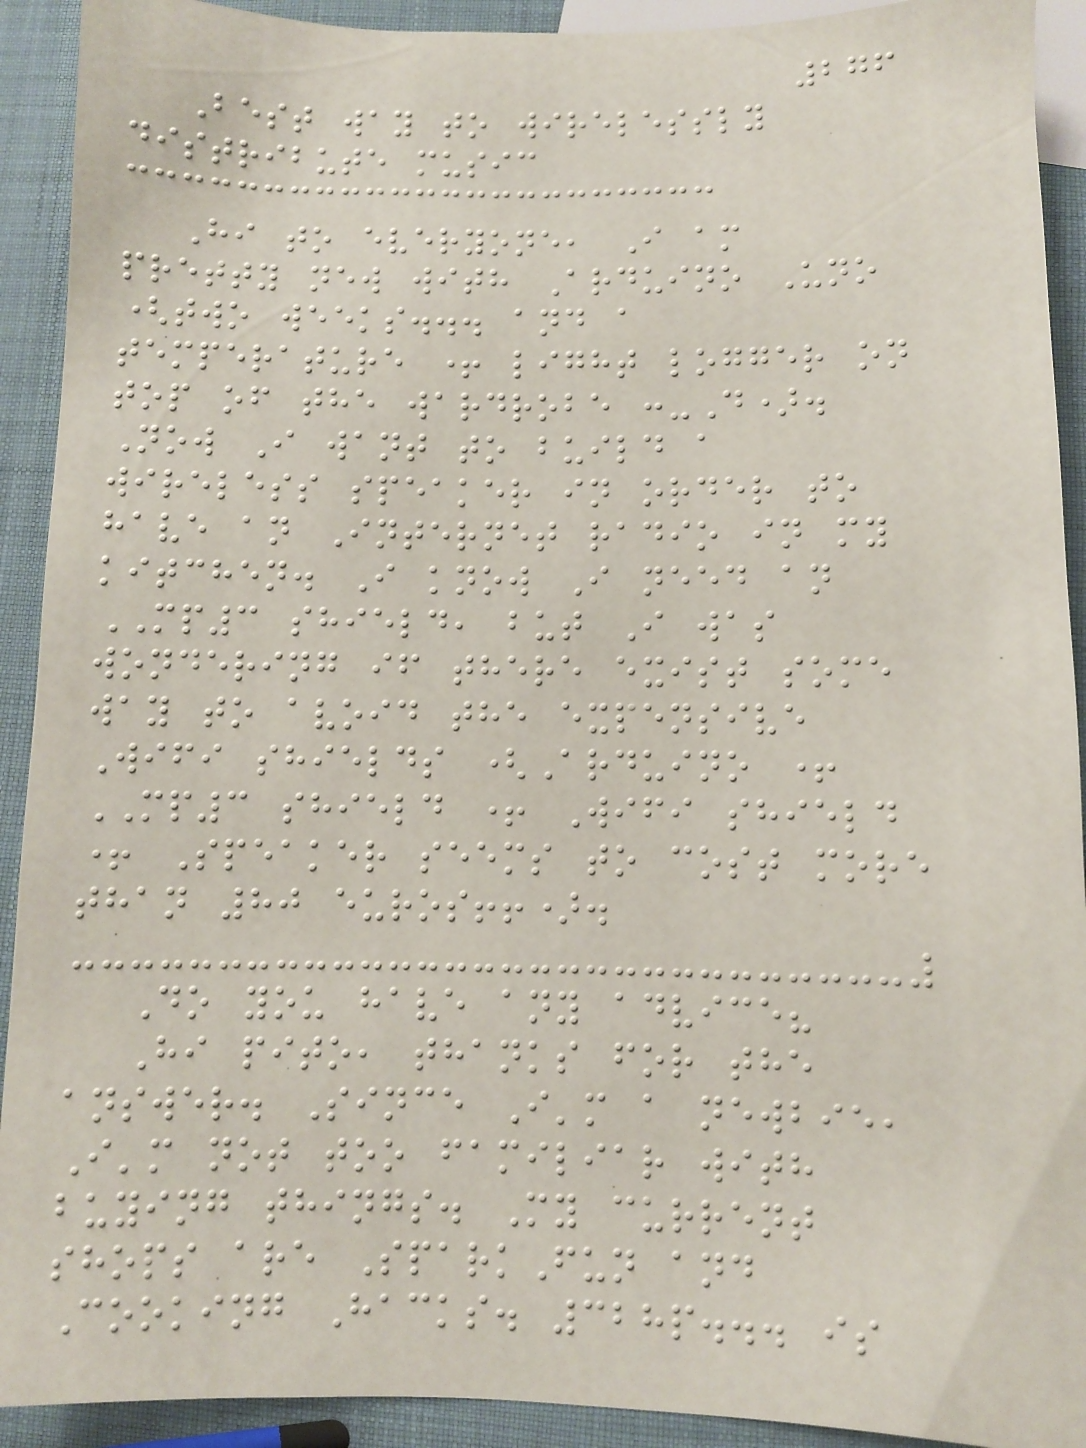276
Best way to wirelessly
distribute music
Hi to everyone, I am
pretty new with Arduino Uno
(two weeks... and a
temperature + light logger on
top of the wardrobe :-D).
Now I want to build a
wireless speaker in order to
have an Internet radio in my
kitchen. I know I need an
MP3 shield, but I was
wondering if there exist some
way to avoid the expensive
Wifi shields (Arduino +
MP3 shield + Wifi shield
+ Speaker seems to cost more
than 80 euros!!).
Do you have any advice?
Hi pito, thanks for the
answer. Since I'm a newbie,
I'm not too familiar with
buying things. My current
shops are SparkFun and
Cooking Hacks. 328p... is
